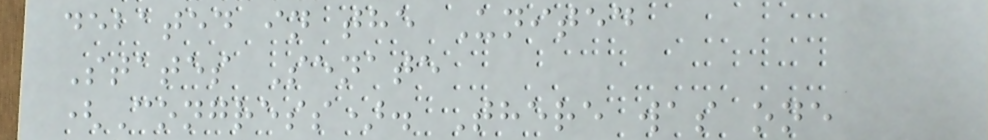debated in the United
States Senate
(Congress). There was one
